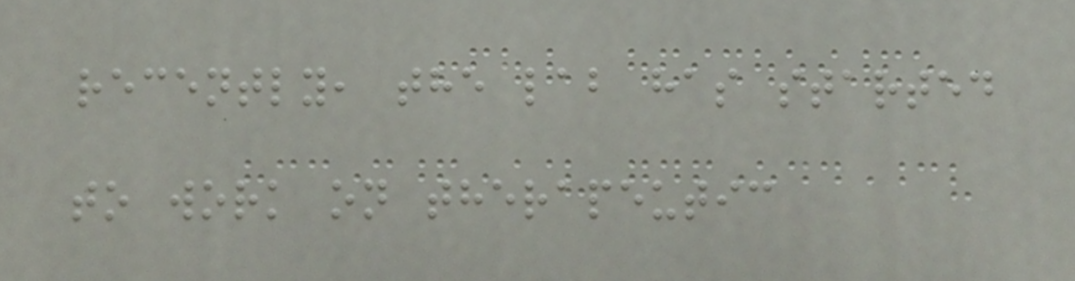recently, the lab has started
to work on therapeutic
